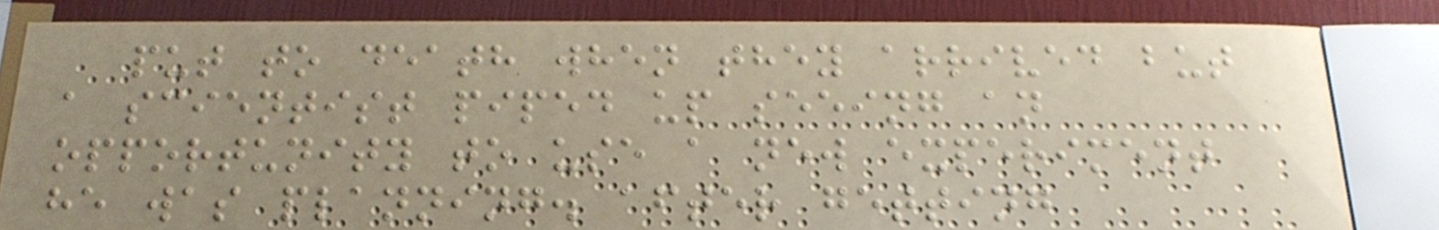put to death when they arrived but
a scientist piped up seeing an
opportunity to use a new experiment
he was planning. after getting
